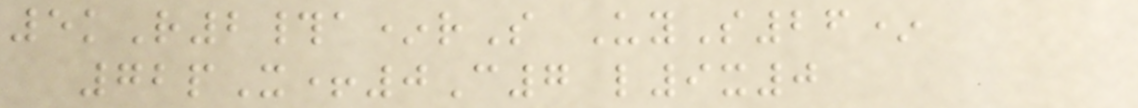5kR2#a*rS UyS26*
72pX+0C7 l9x0
